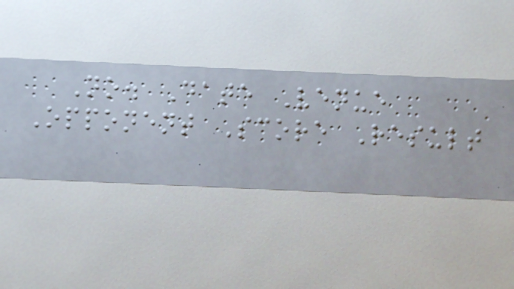No. Date Venue
Opponent Score Result
